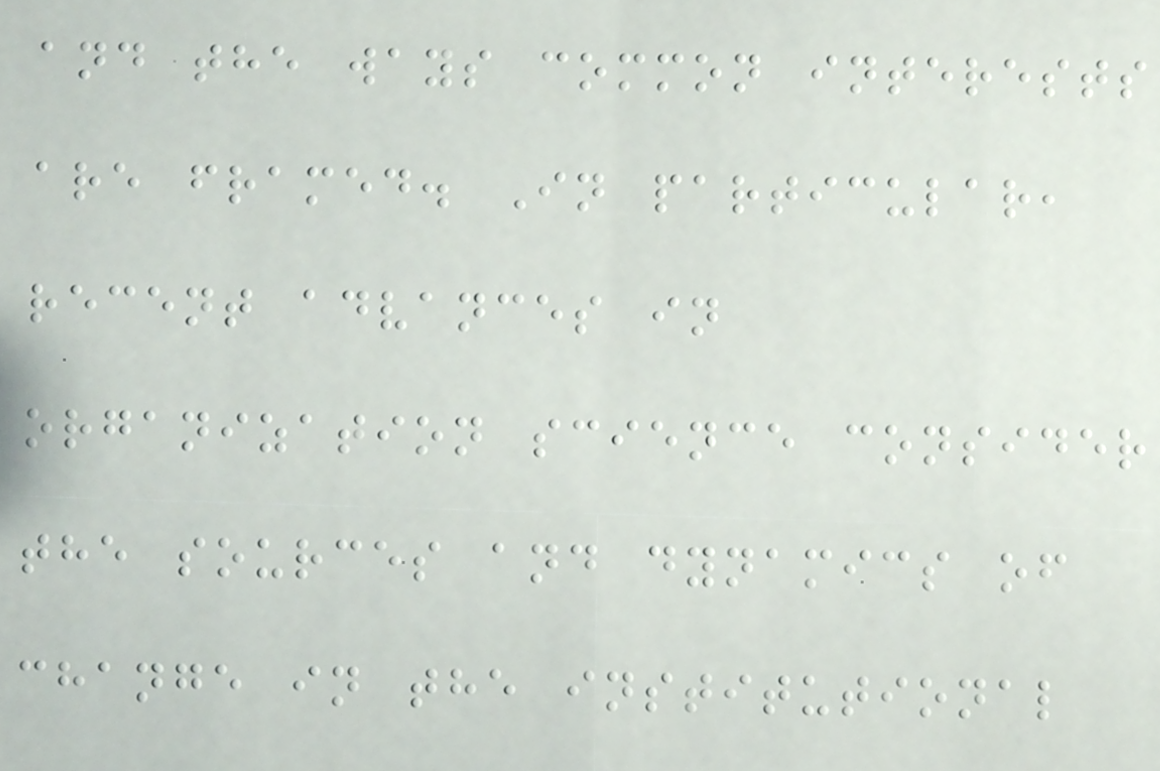and the ways common interests
are framed. In particular,
recent advances in
organization science consider
the sources and dynamics of
change in the institutional
